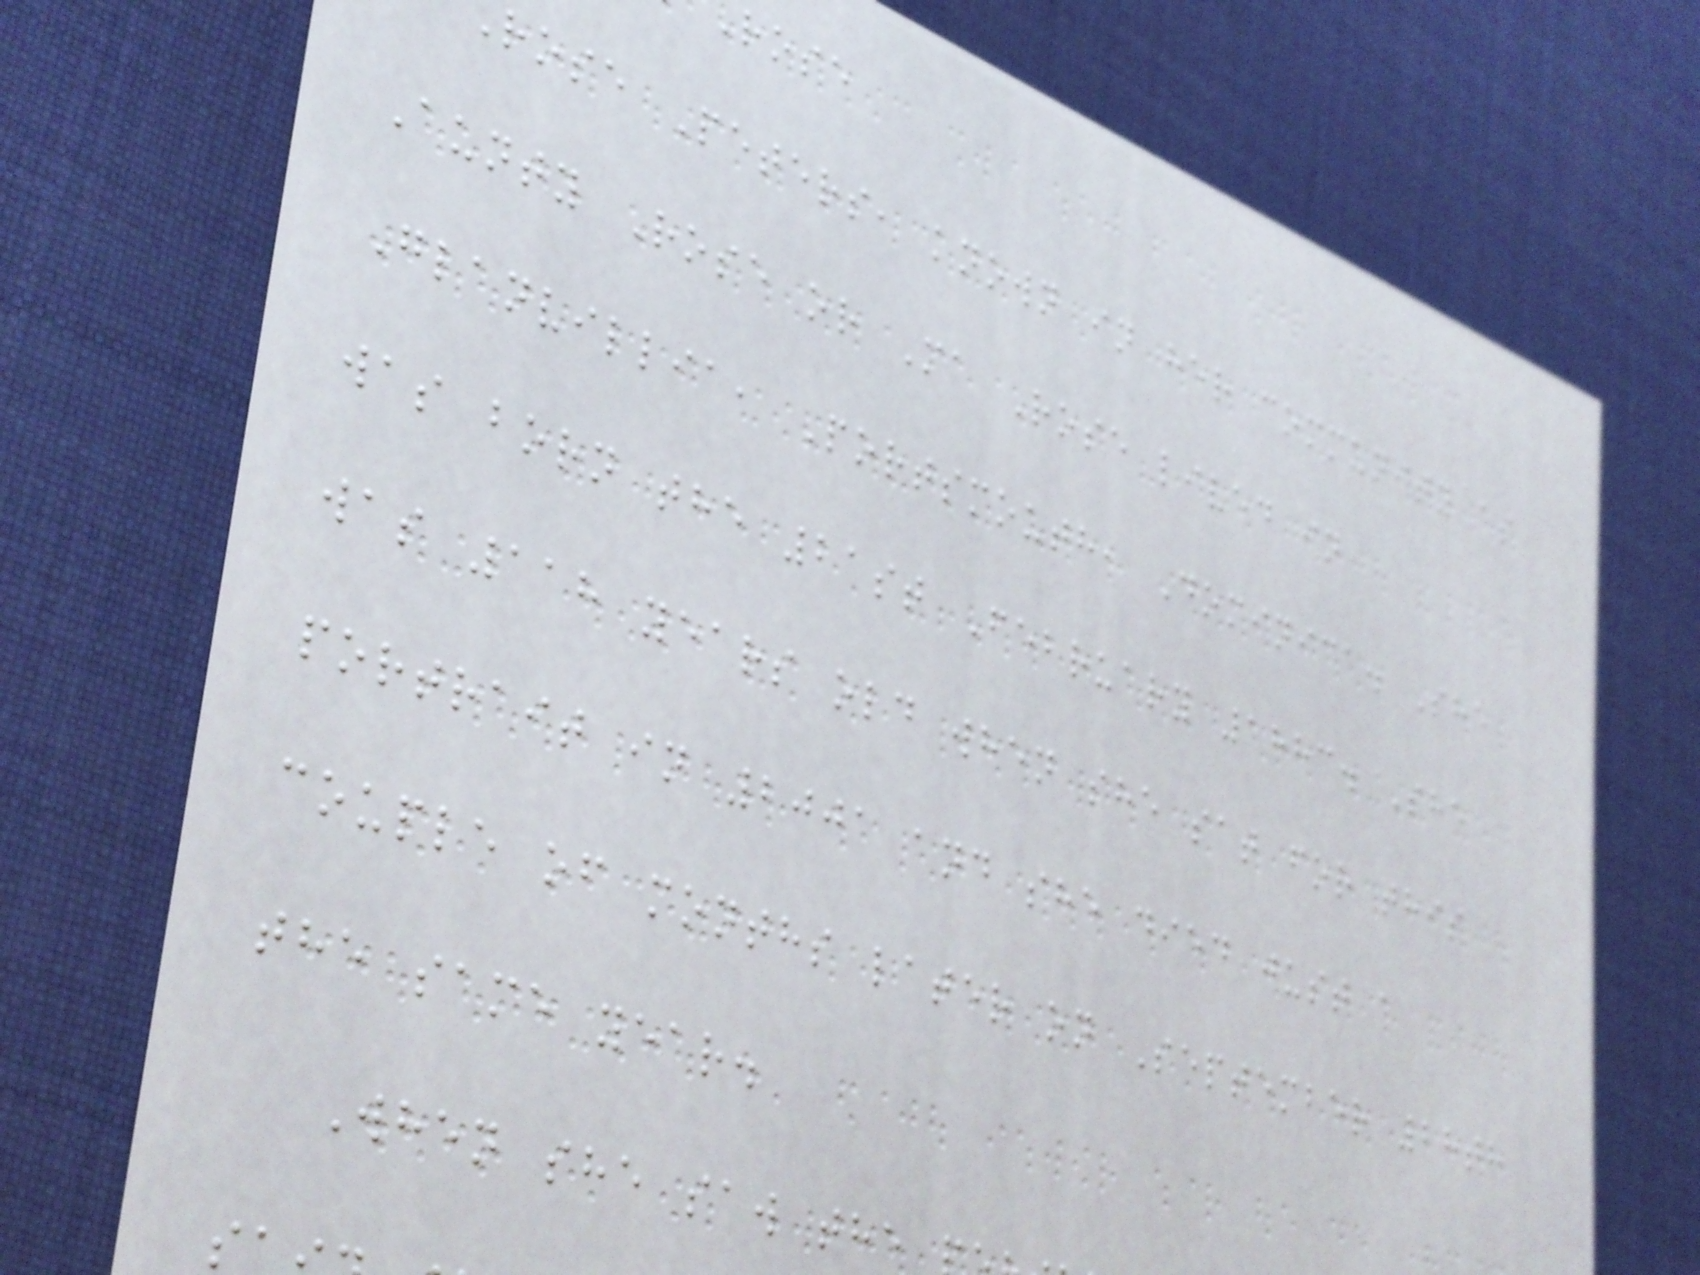rose
rose Peters, known in her community as
Aunty Rose or Ma Rose lived in
Glanvillia, Portsmouth, Dominica. She
was born the 21st February 1883. She
was 118 years old when she sat for this
portrait in 2001 and she died just a
couple of months later on September 28th
the same year.
When she saw the
